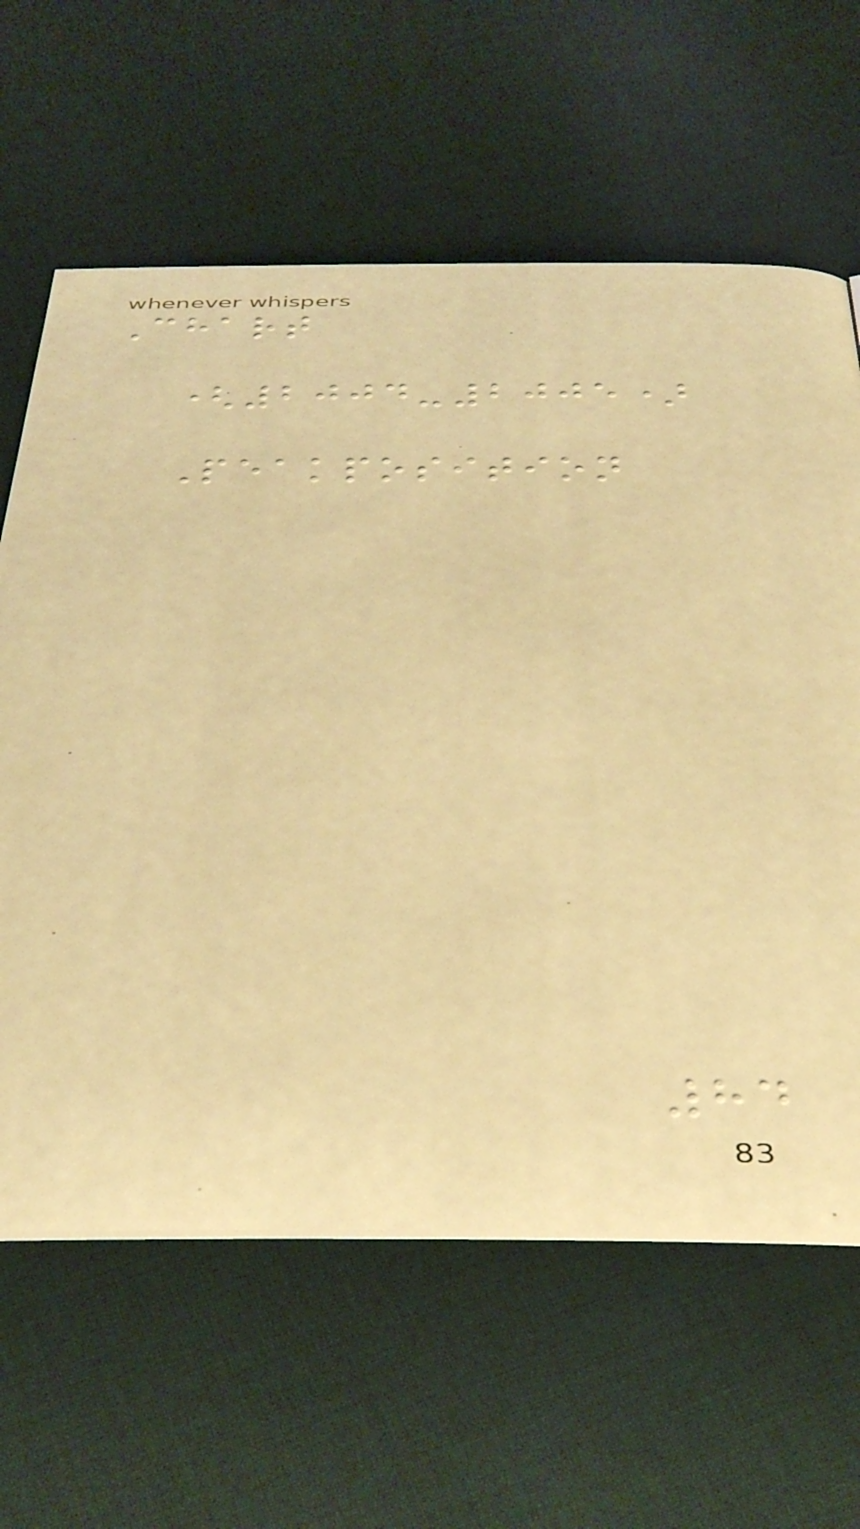Chart
(2004-2005)
Peakposition
84
